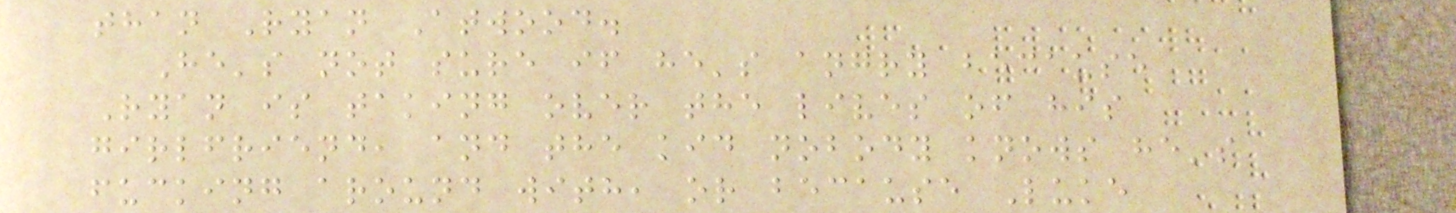than Ryan Atwood.
He's not sure if he's angry because
Ryan is taking over the lives of his
girlfriend, and the kid nobody knows he's
fucking around with, or because Luke
